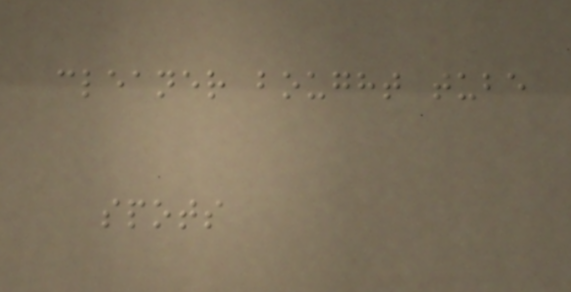cleaner bought tube
spots
